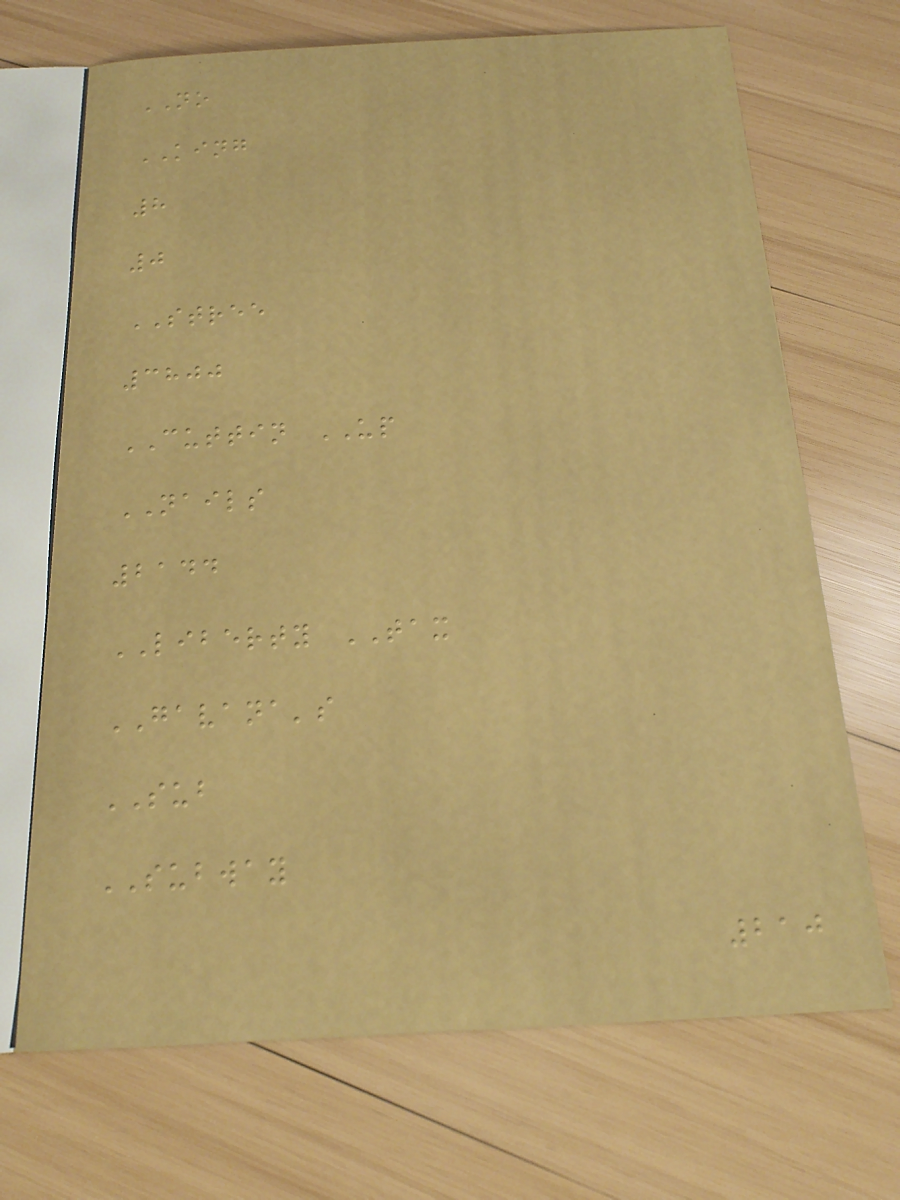NO
KING
8
0
STREE
3800
CUTTIN UP
NAILS
2144
LIBERTY TAX
GAVANA's
SUB
SUBWAY
210
